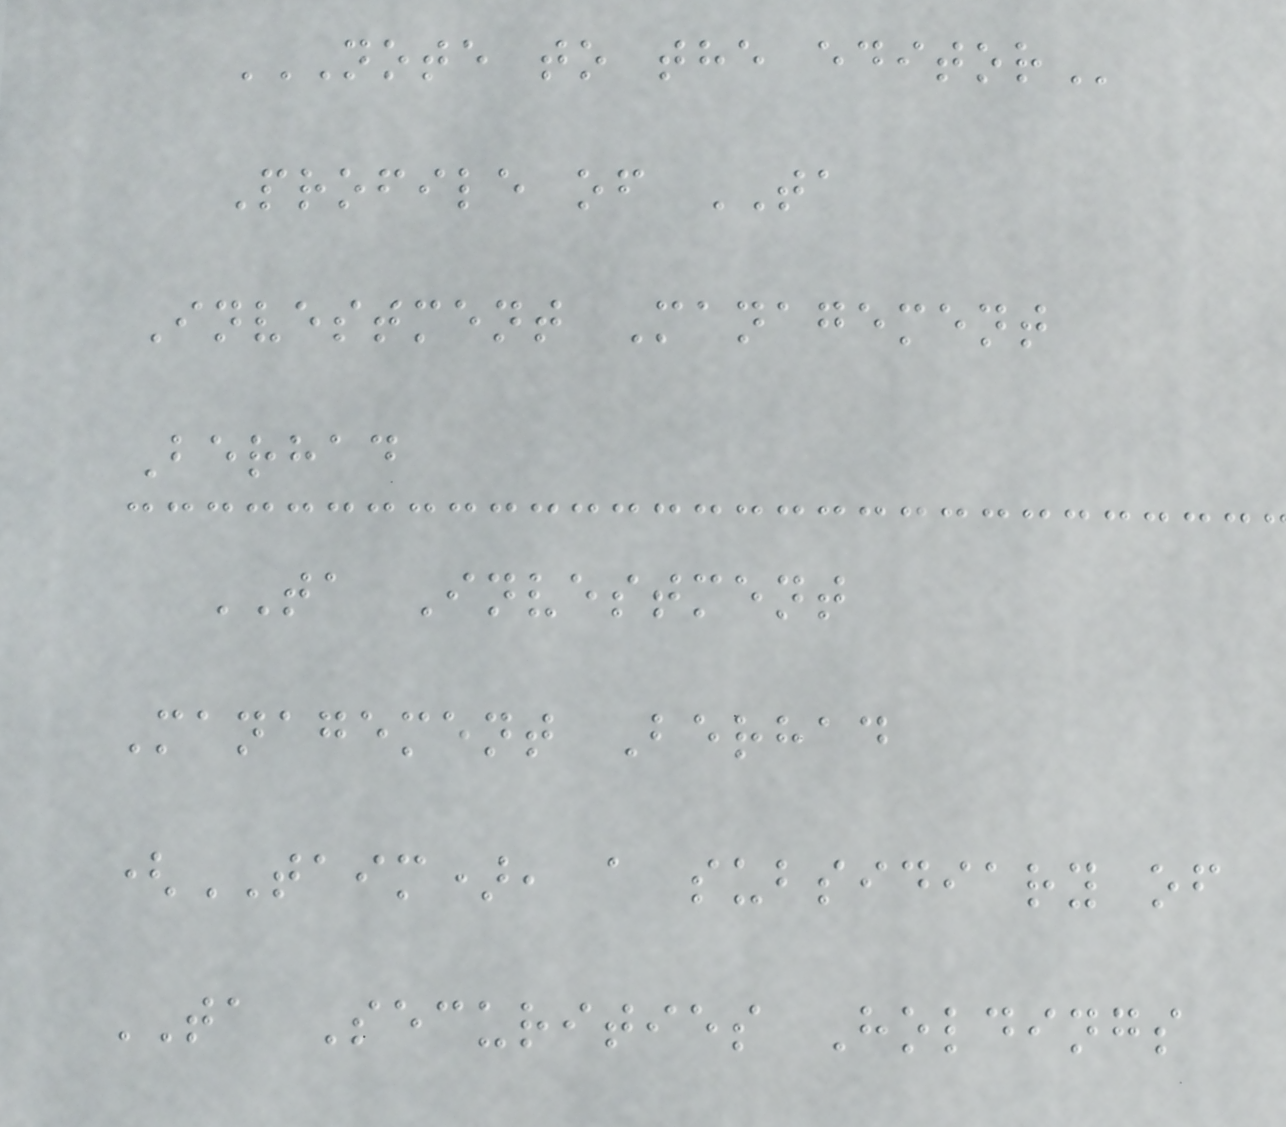NOTE TO THE EDITOR
Profile of TA
Investment Management
Berhad
TA Investment
Management Berhad
(TAIM), a subsidiary of
TA Securities Holdings
